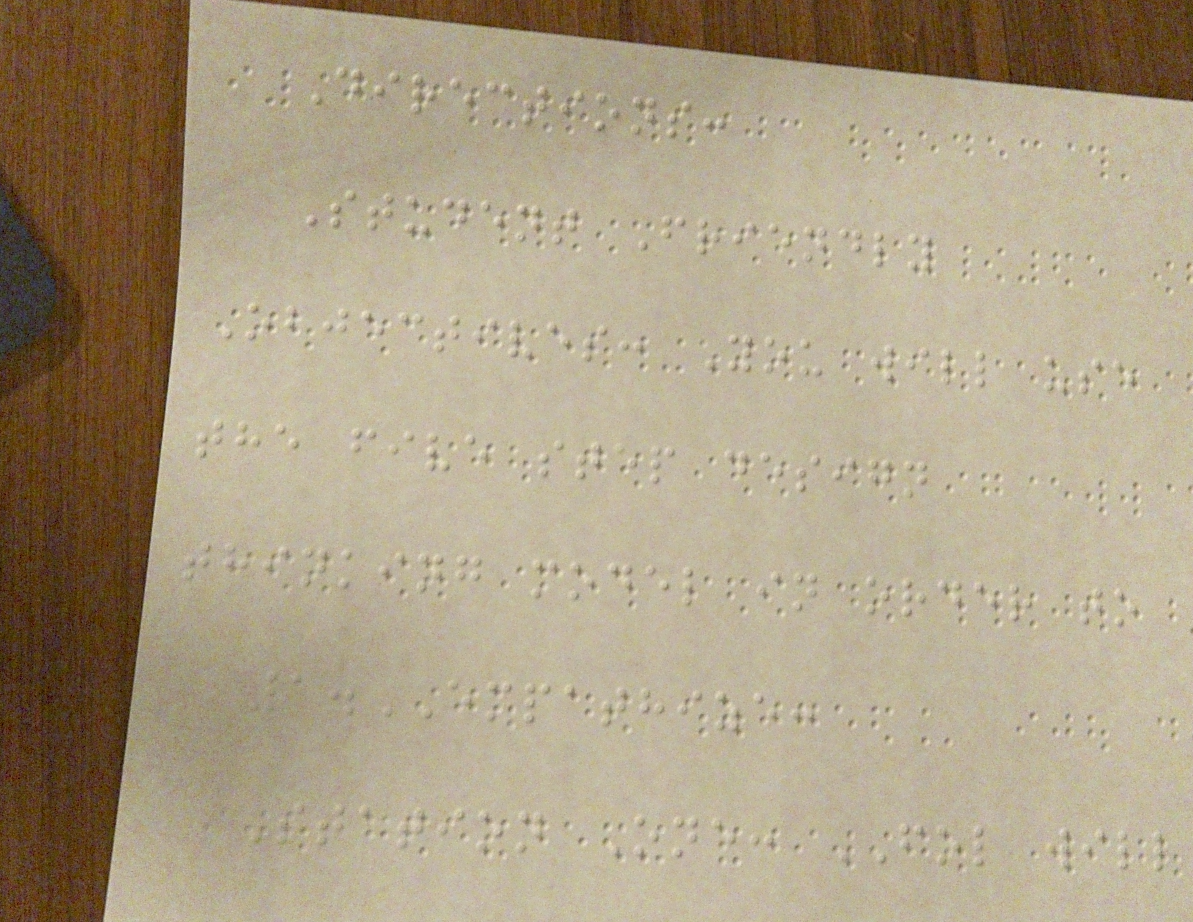Directions:
Student Friendly
Objectives: You will use
the five step design
thinking model in order to
1.EMPATHIZE:
Station One: FOL will
